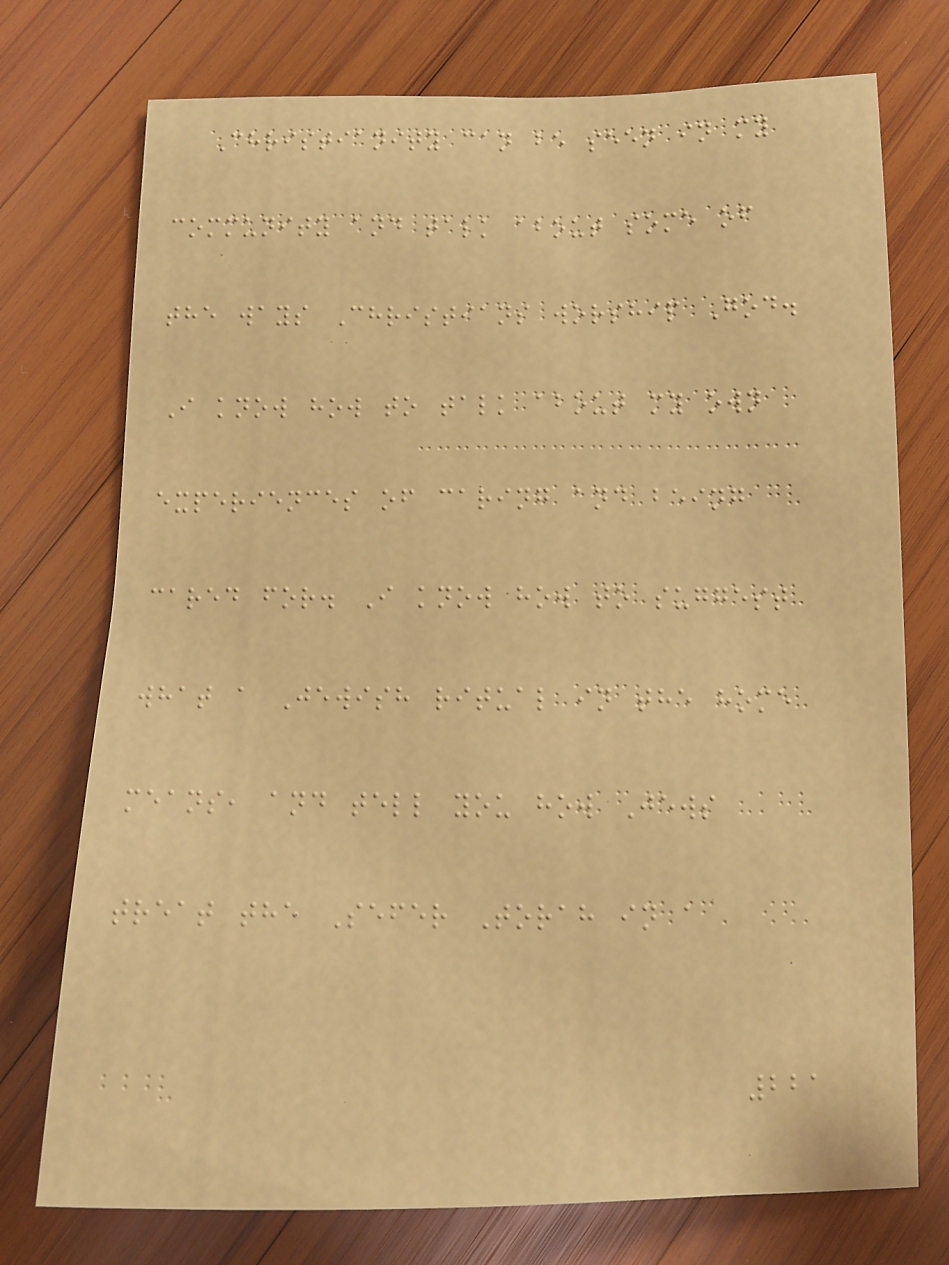Christianity can be seen in my
community and talk about some of
the ways Christians worship God.
I know how to talk about my own
experiences of caring and being
cared for. I know how to suggest
what a Jewish ritual in the home
means, and tell you how Jews
treat the Sefer Torah in a
221
